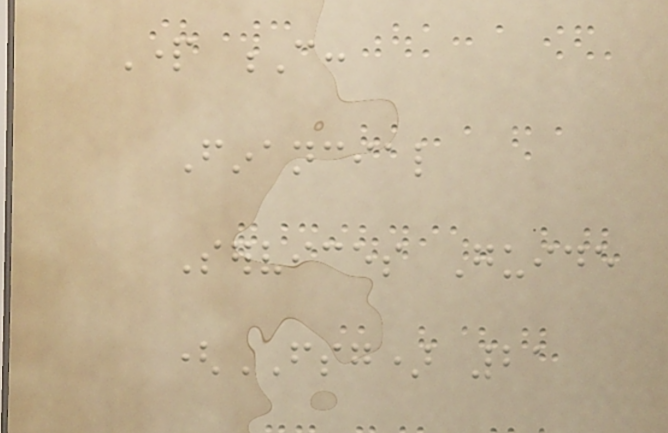Part C:
Financial
Services Guide
(FSG) 21
